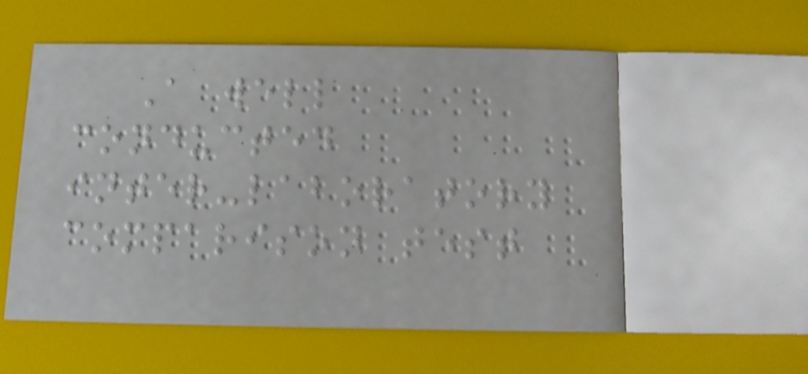A well
conducted
inter-laboratory
comparison test
